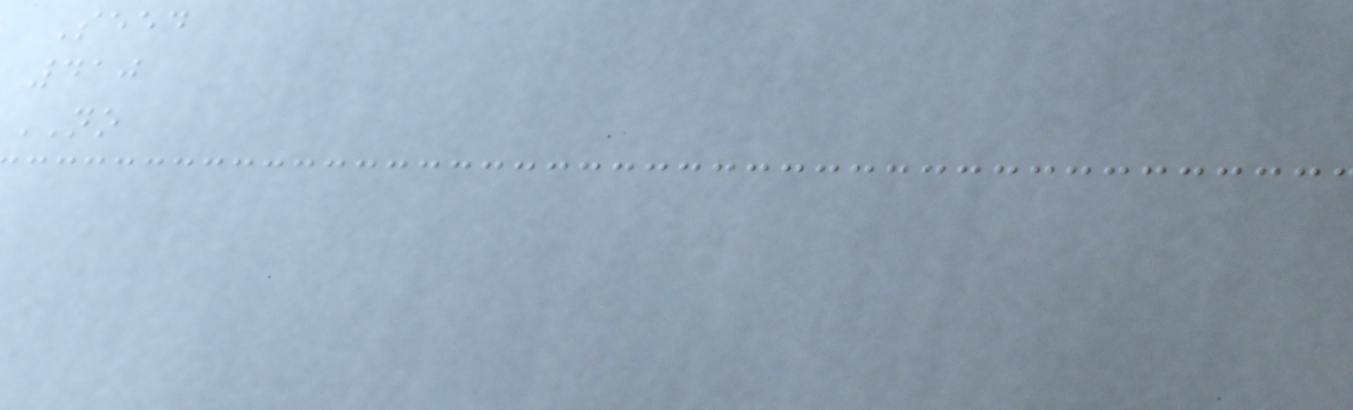Seed
410
NO
